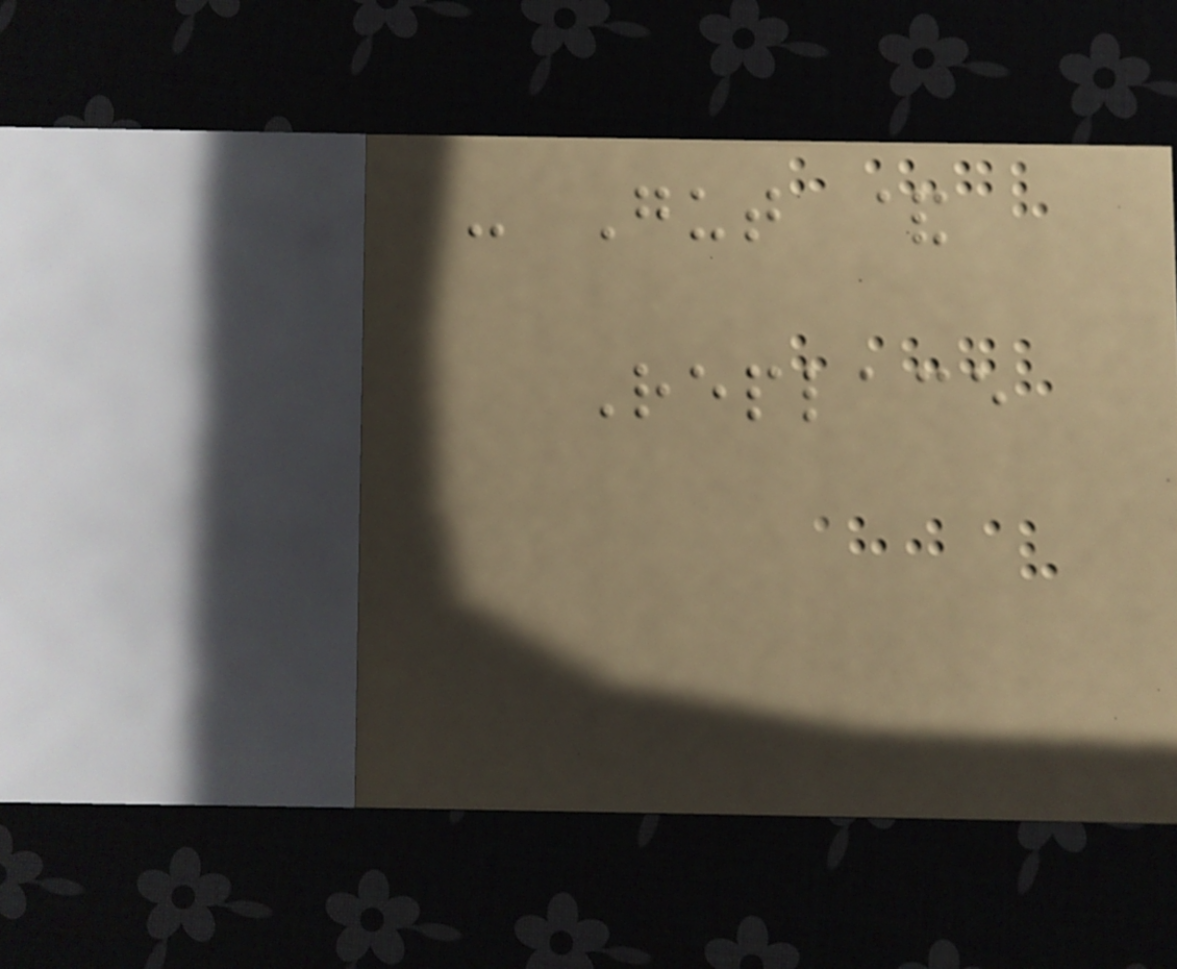- Gut &
Replace
